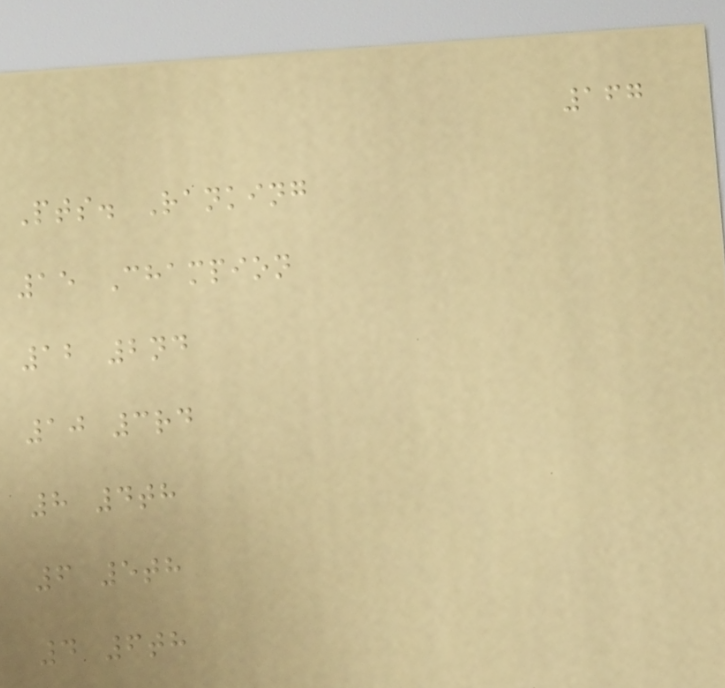167
Pts. Ranking
15 Champion
12 2nd
10 3rd
8 4th
6 5th
4 6th
